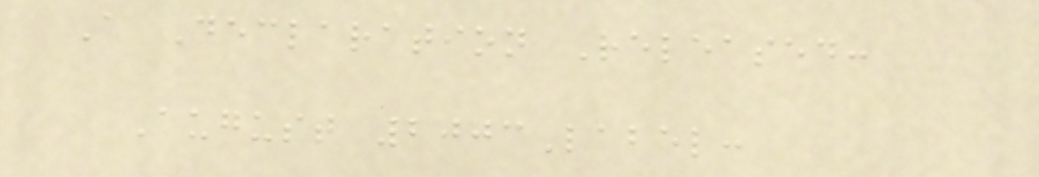A Declaration Released:
August 2003Label:
